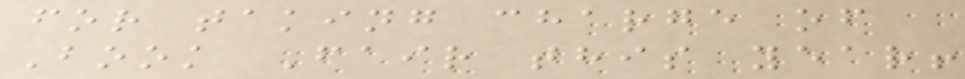for taking charge of
Book Fair this year!
